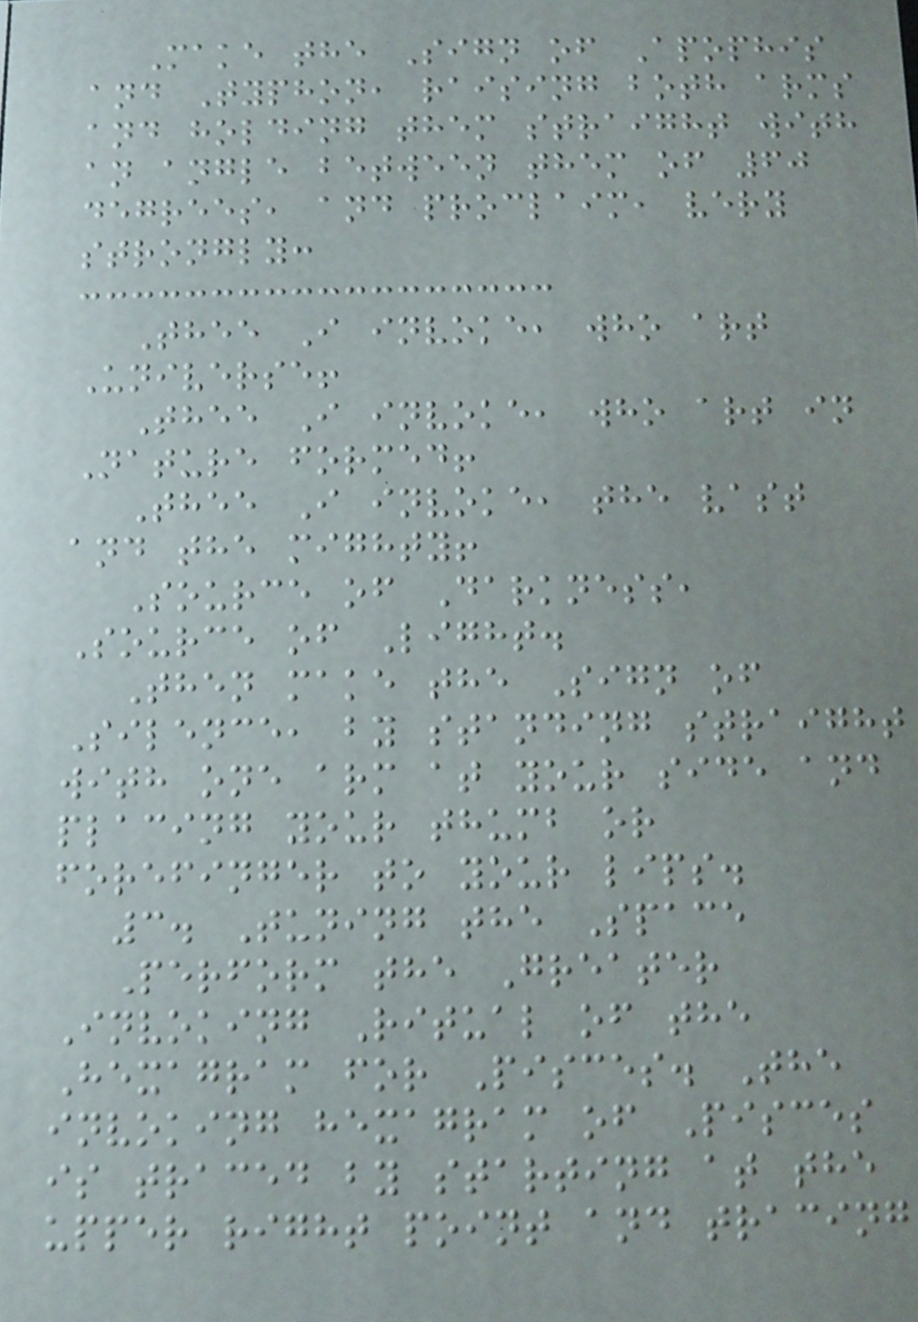Make the Sign of Apophis
and Typhon, raising both arms
and holding them straight with
an angle between them of 60
degrees, and proclaim, very
strongly:
Thee I invoke, who art
Universe!
Thee I invoke, who art in
Nature formed!
Thee I invoke, the vast
and the mighty!
Source of Darkness,
Source of Light.
Then make the Sign of
Silence, by standing straight
with one arm at your side and
placing your thumb or
forefinger to your lips.
3. Tuning the Space
Perform the Greater
Invoking Ritual of the
Hexagram for Pisces. The
invoking hexagram of Pisces
is traced by starting at the
upper right point and tracing
